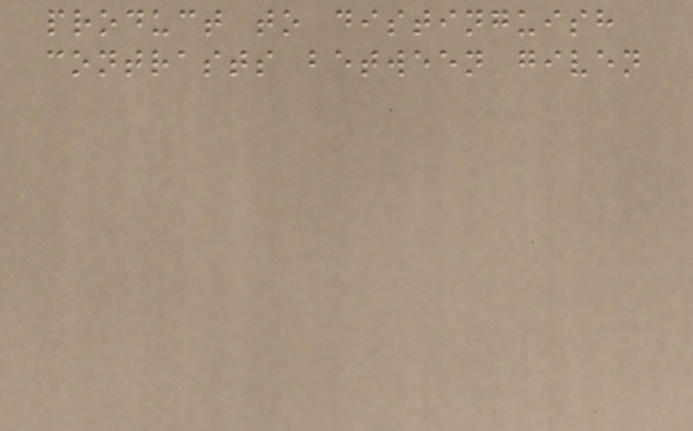product to distinguish
contrasts between given
